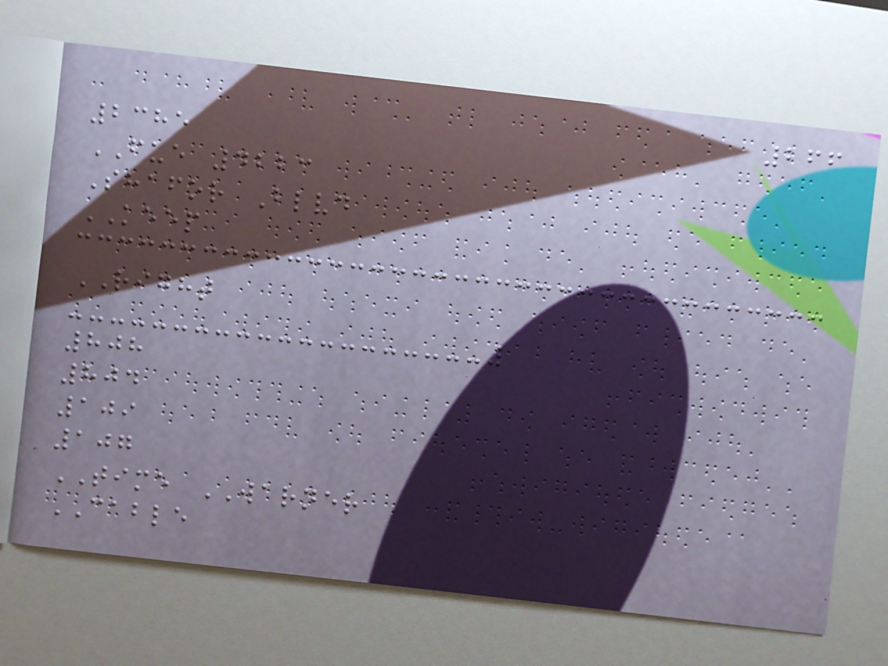266
2385
FUE 4223
Shafor Blvd
KEEP
RIGHT
808
804
109
107
TIME WARNER
CABLE
